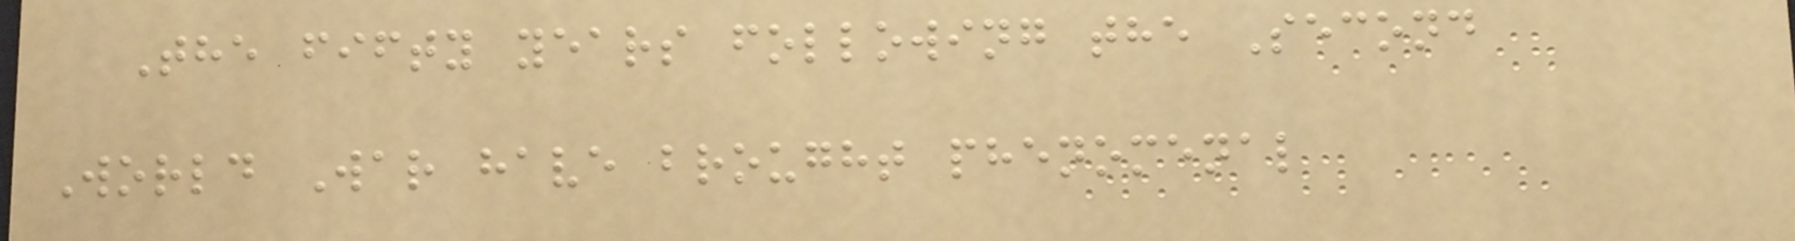The fifty years following the Second
World War have brought phenomenal
